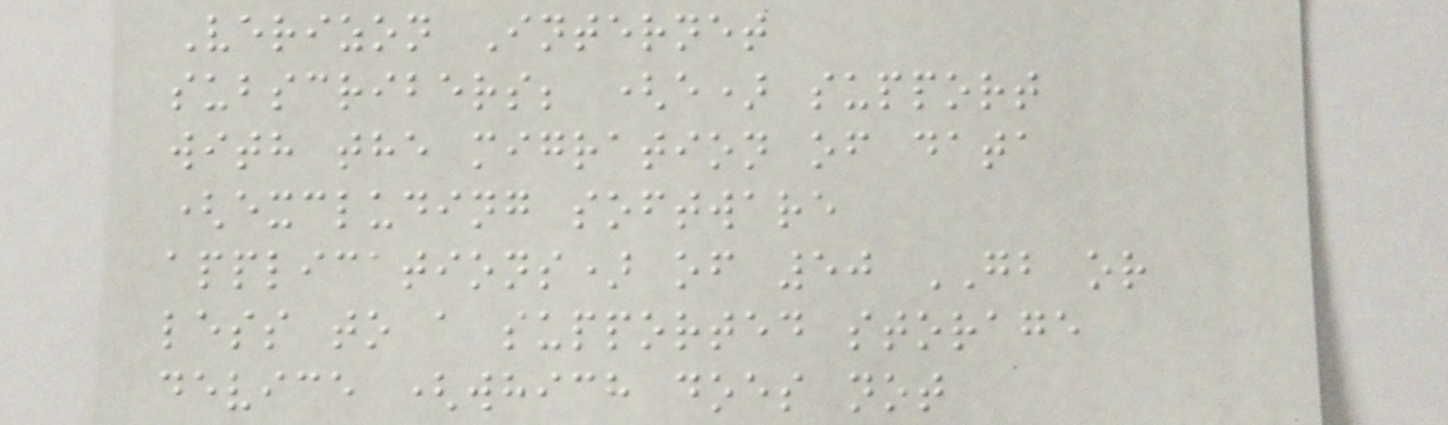Verizon Internet
subscribers; (e) support
with the migration of data
(excluding software
applications) of 50 GB or
less to a supported storage
device (which does not
